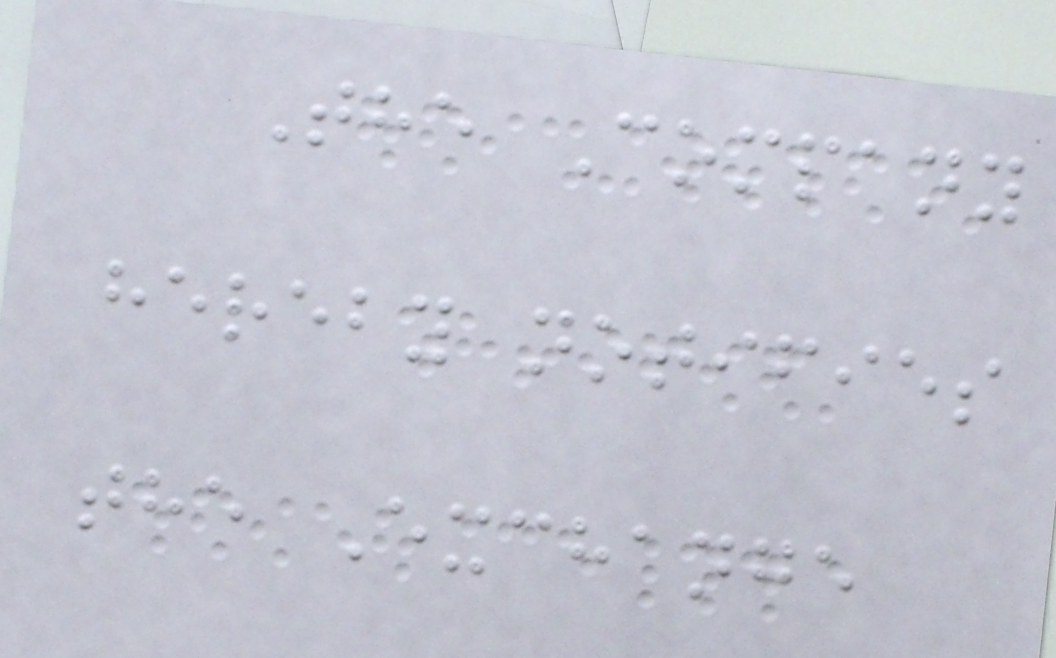The Company
hereby notifies
the Exchange
